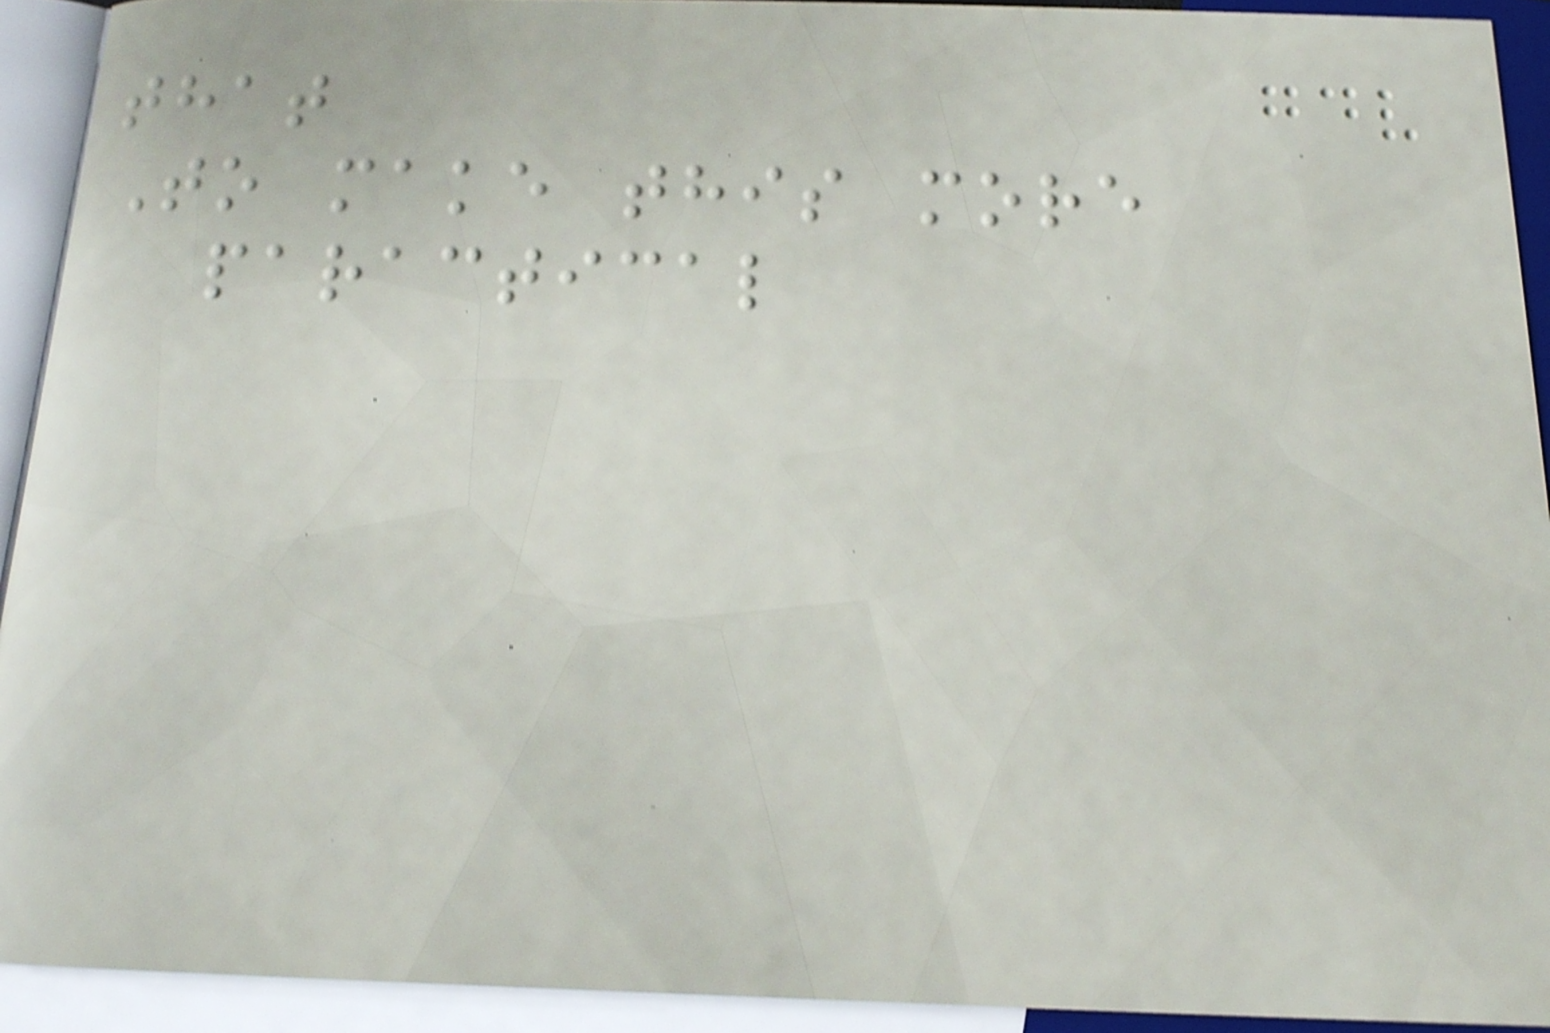that
To make this more
paractical
